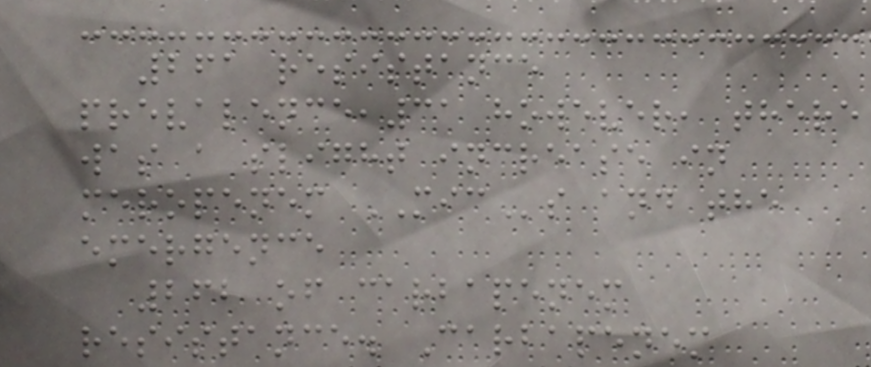261 resistance
prevalence,31 however, there
was a slight increase in
meropenem MICs and the
emergence
262 of carbapenem
resistance. Carbapenem
